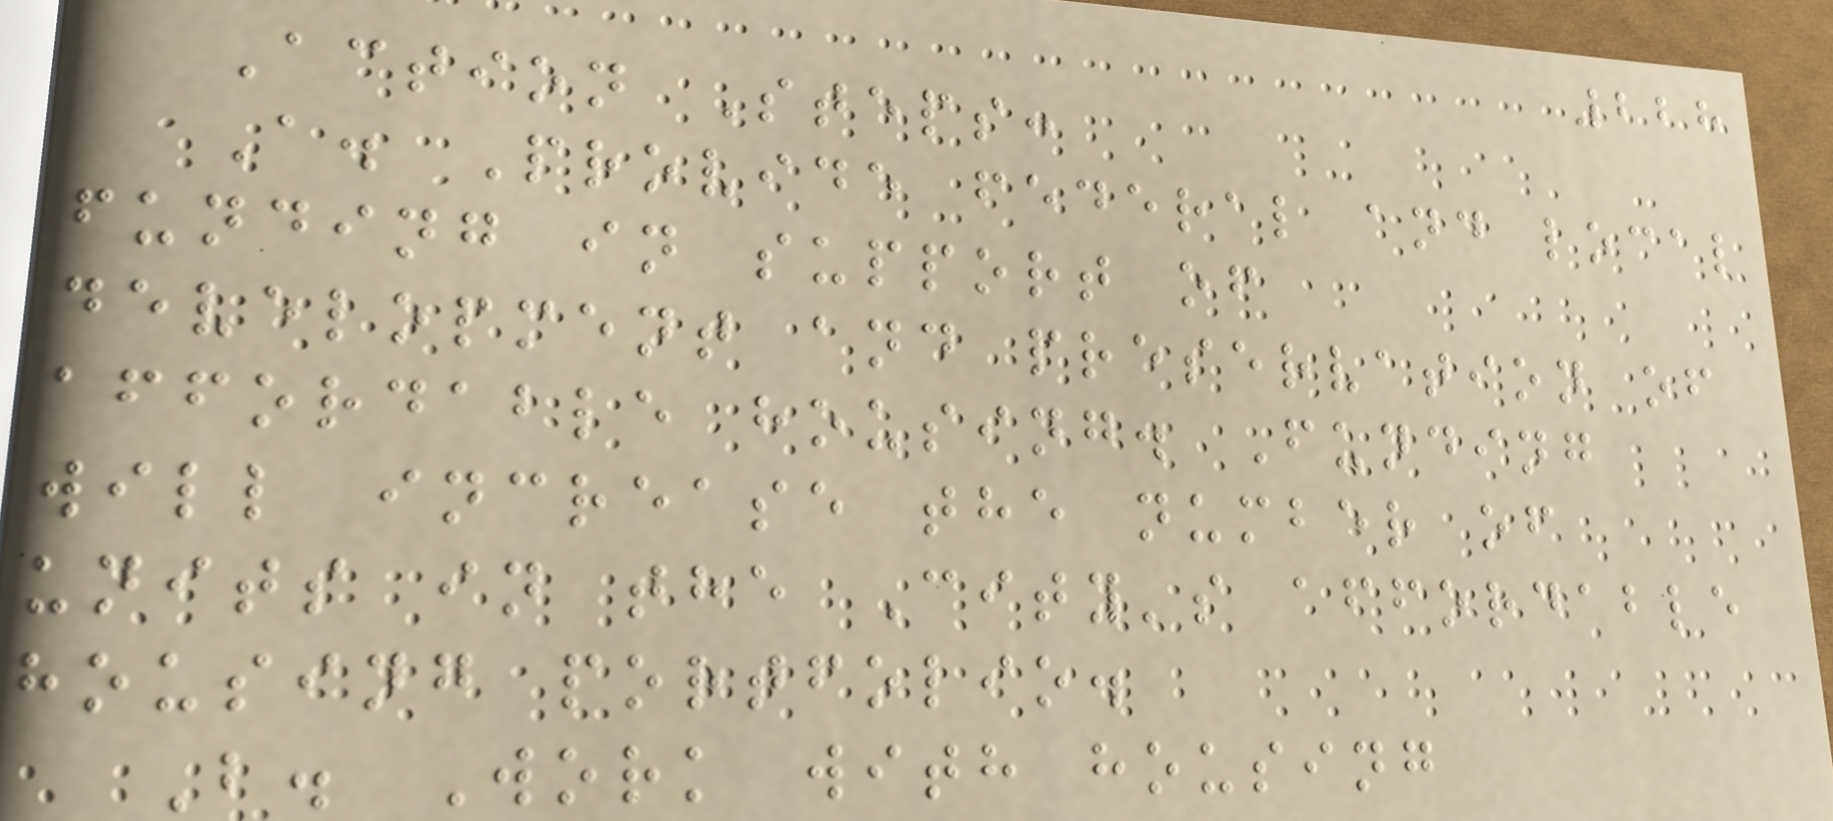228
Action Steps:
A. Provide federal and local
funding in support of
development and preservation of
affordable housing. Funding
will increase the number of
units in the City's affordable
housing portfolio.
B. Work with housing
